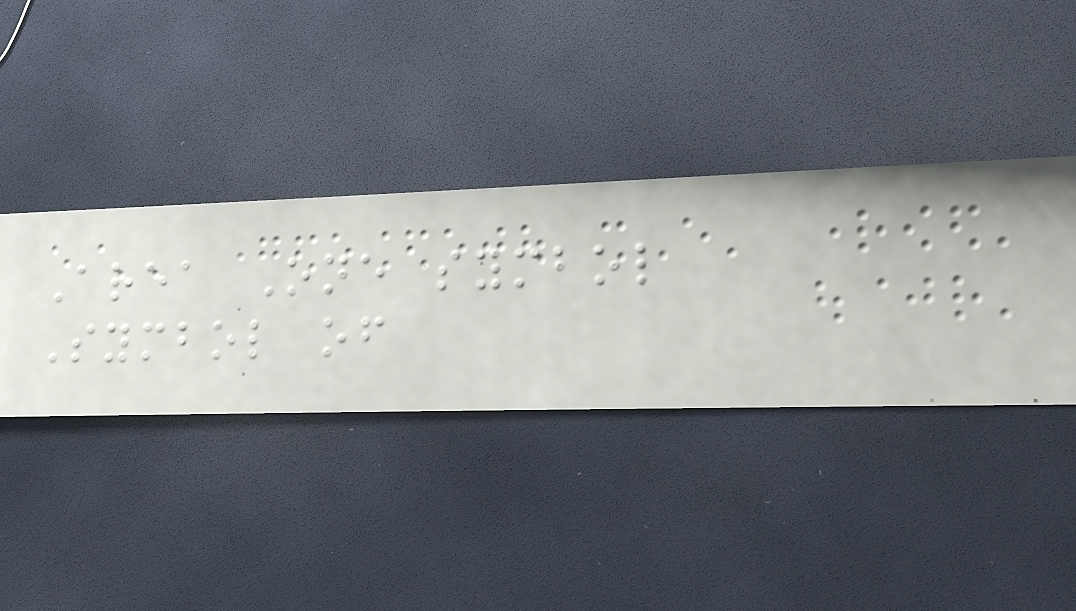Area One symbol
Symbol of
